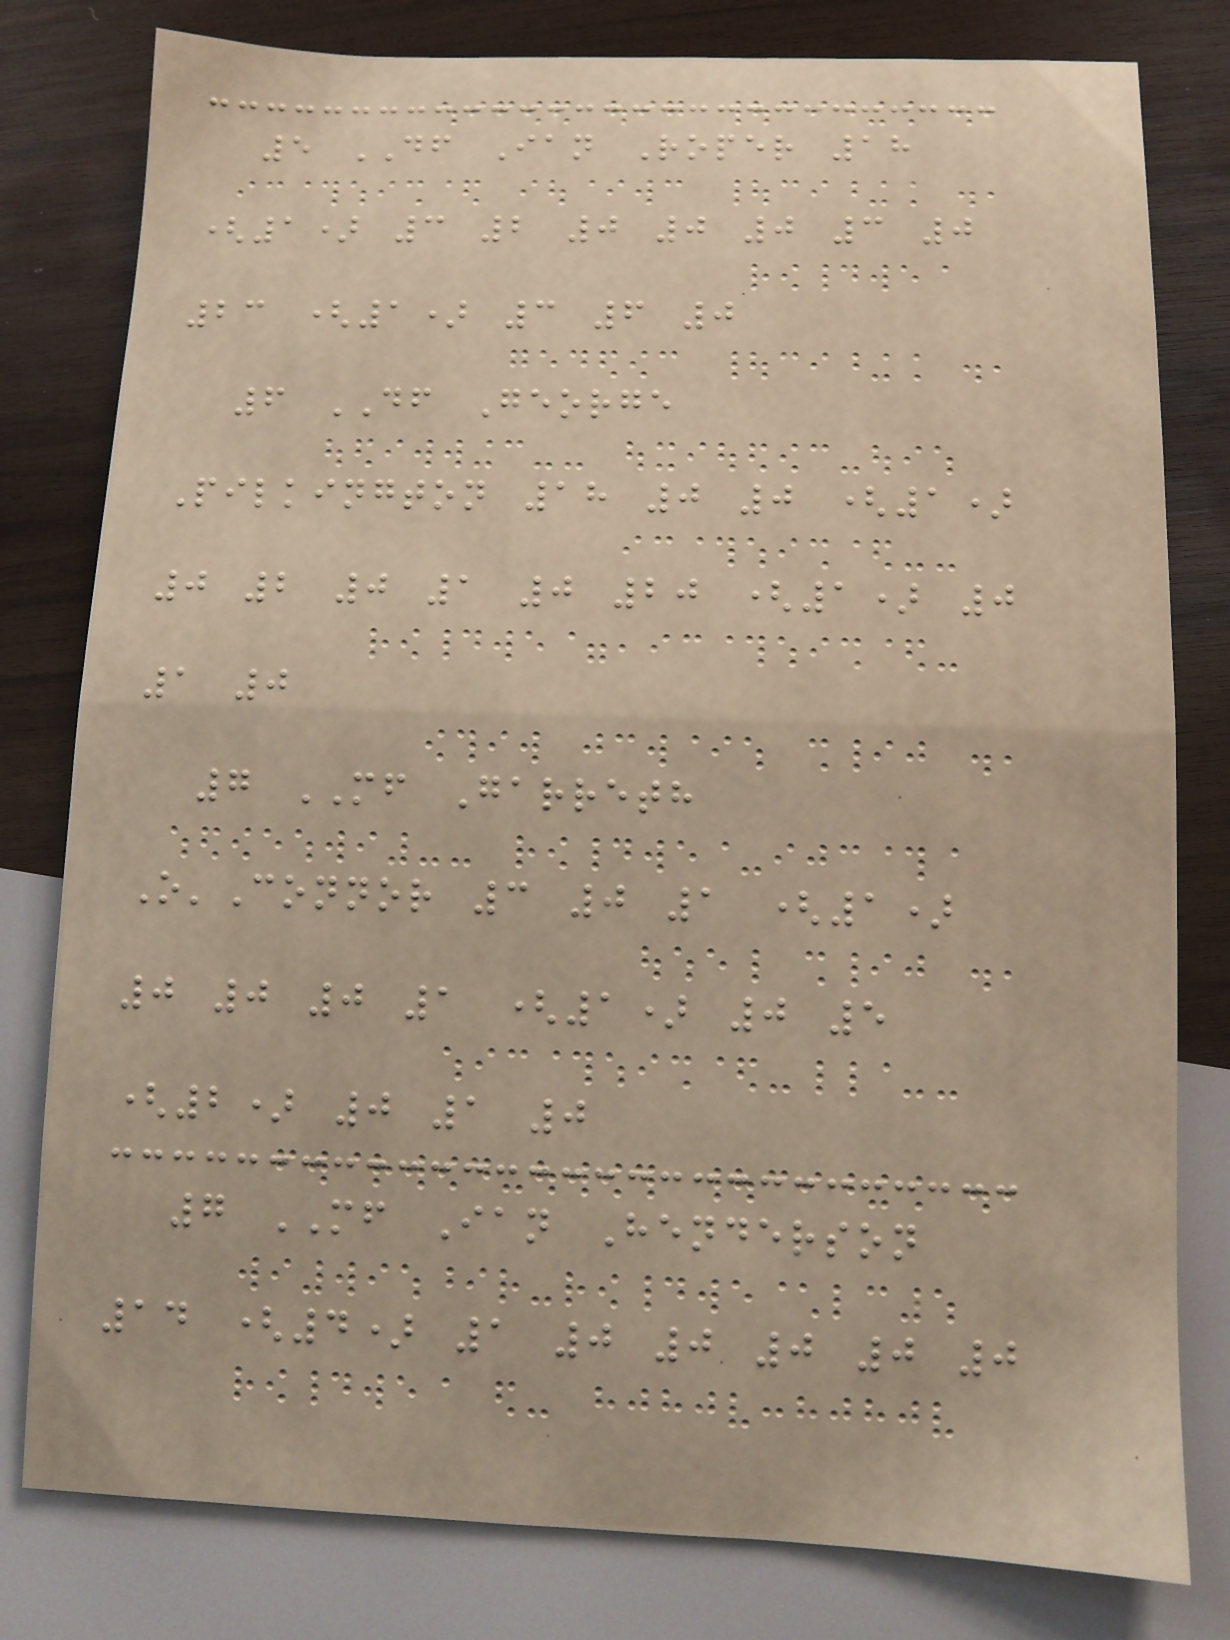5 DF Ian Roper 18
(1) 3 2 0 0 0 3 0
23 (1) 3 6 0
6 DF George
Pilkington 18 0 0 (1)
0 2 0 1 0 20 (1) 0
1 0
7 MF Garreth
O'Connor 3 0 1 (1)
0 0 0 1 (1) 0 5
(2) 0 1 0
7 MF Ian Henderson
14 (4) 1 0 0 0 0 0
